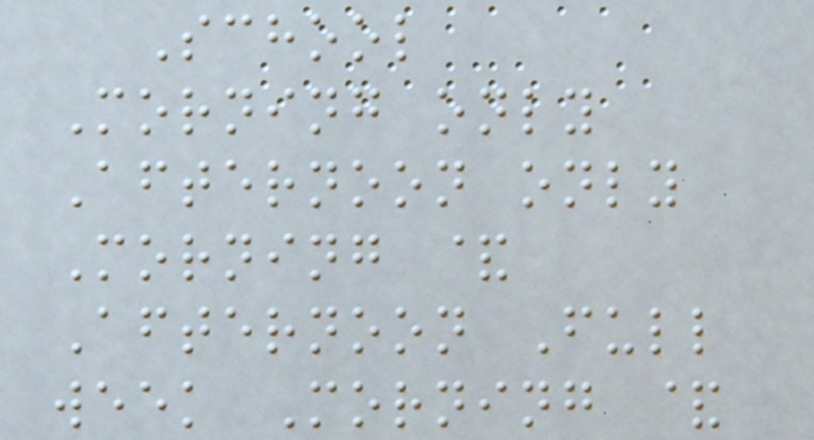School
Morning only
Afternoon only
Morning &
Afternoon Full
week Morning &
